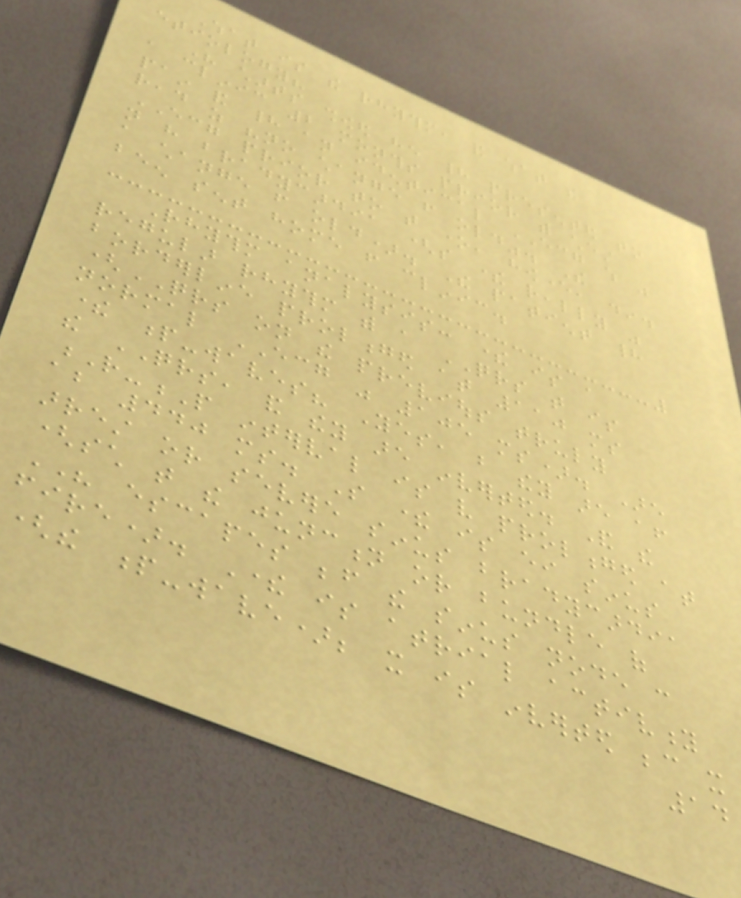What is the rhythm, and what the
etiology?
His charts showed he had presented to
a clinic 2 months prior with chest
pain and had an identical ECG which was
read as "no change from old". The
ECG prior to that one, however, did
not have bradycardia (so there really was
a change from old). The patient had
been sent home from clinic.
Rhythm analysis: there is a
regular rhythm with a QRS that is
borderline prolonged at 110 ms
(QRS on the previous truly
normal ECG was 105 ms). Are
there p-waves? Yes, but they are after
the QRS, and they are inverted. And the
R-P interval is very prolonged at
about 440 ms. So there is either sinus
arrest or severe sinus bradycardia
(such that the junction or bundle of
HIS escapes before the sinus node can
fire). There is atrial activity
(the p-wave); it is inverted because it
14
